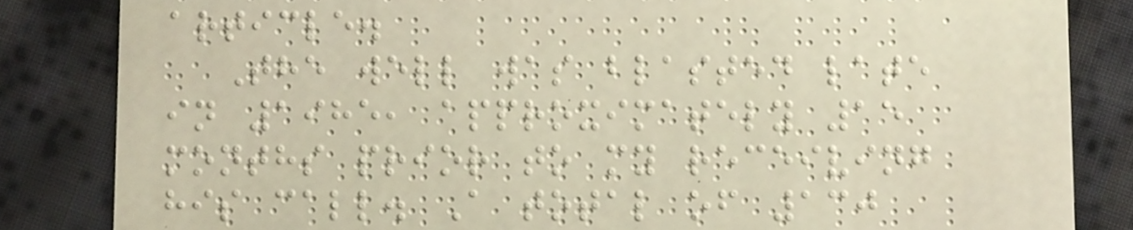article.
The well was blasted late
in 1985, approximately 15
months prior to my receiving
his call. A total of 130
